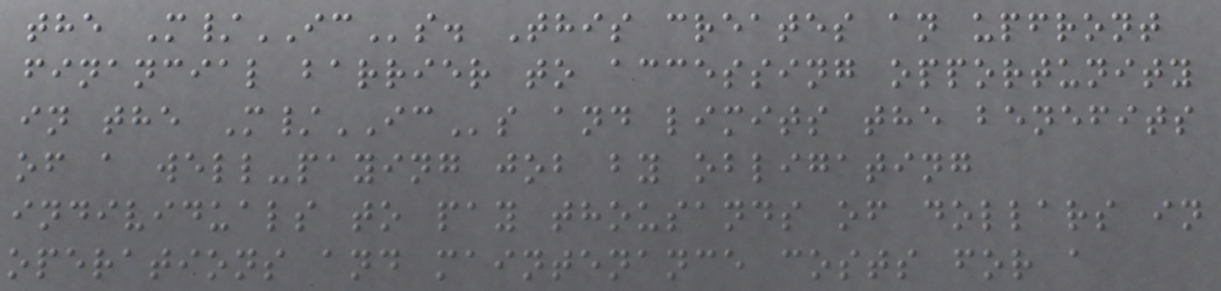the M/ICs. This creates an upfront
financial barrier to accessing opportunity
in the M/ICs and limits the benefits
of a well-paying job by obligating
individuals to pay thousands of dollars in
operations and maintenance costs for a
